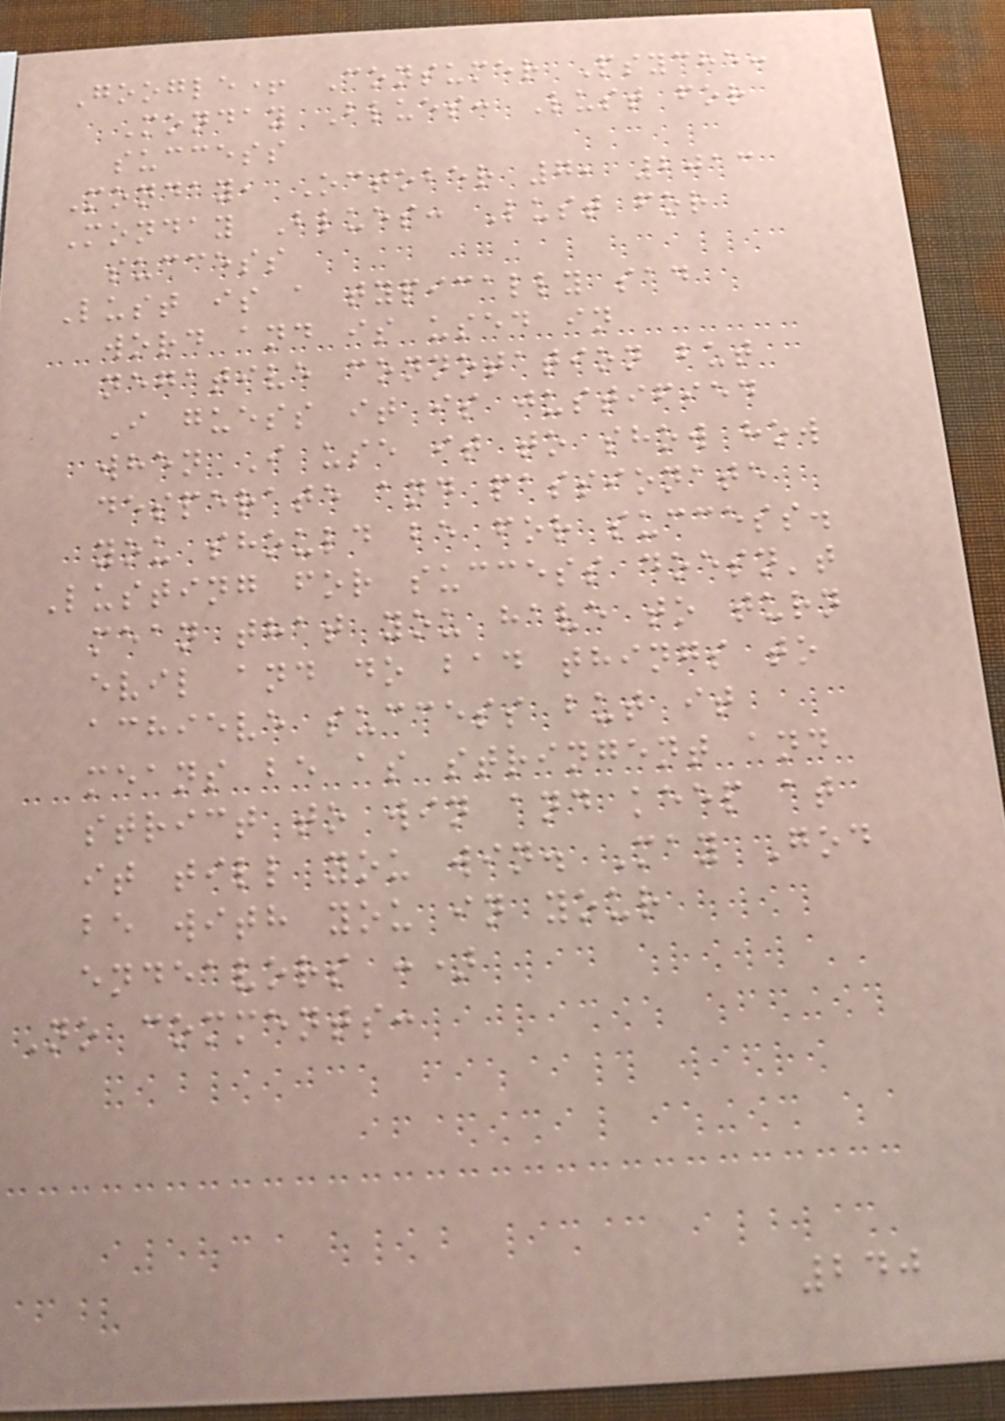Google+ Consumer Psyche:
Monday Blues: Lust for
success
Monday, October 7, 2013
Monday Blues: Lust for
success
Lust is a typically sad
word and is used in
negative connotation but
I guess it is justified
when I use it to show how
desperate and passionate
you should be for success.
Lusting for success doesn't
mean that you have to turn
evil and do bad things to
achieve success but it
means be as stringent and
strict to win and keep at
it till you win. May God
be with you in your
endeavors :)
No comments:
240
